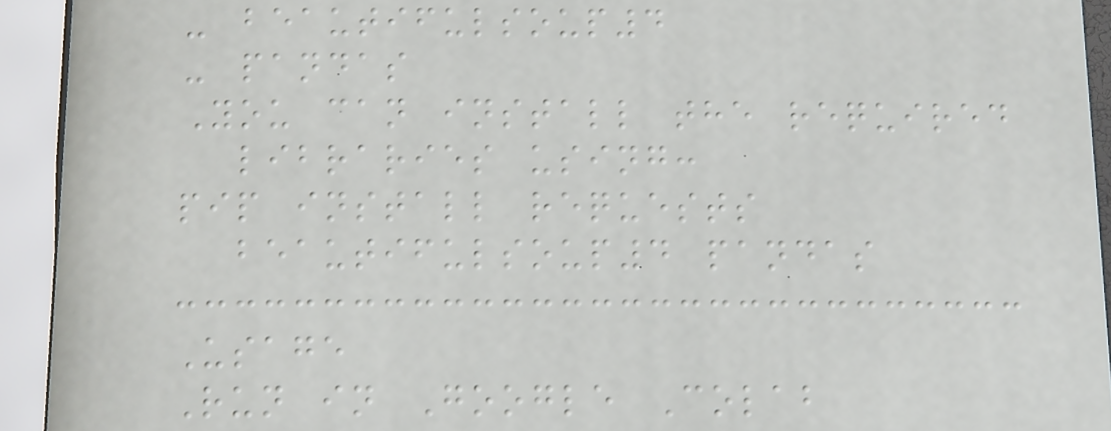- beautifulsoup4
- pandas
You can install the required
libraries using:
pip install requests
beautifulsoup4 pandas
Usage
Run in Google Colab
